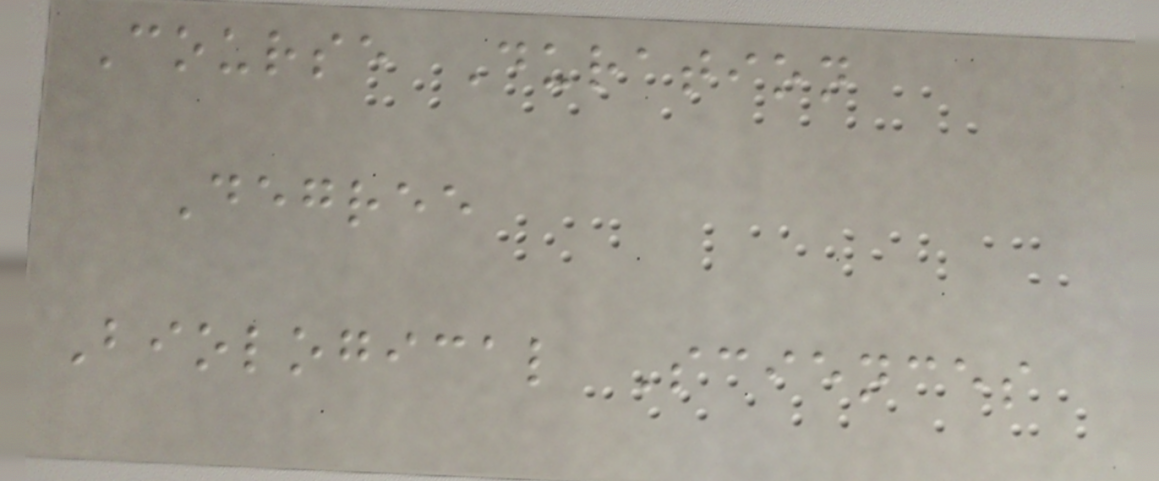Course Duration
Degree
Biological Sciences
